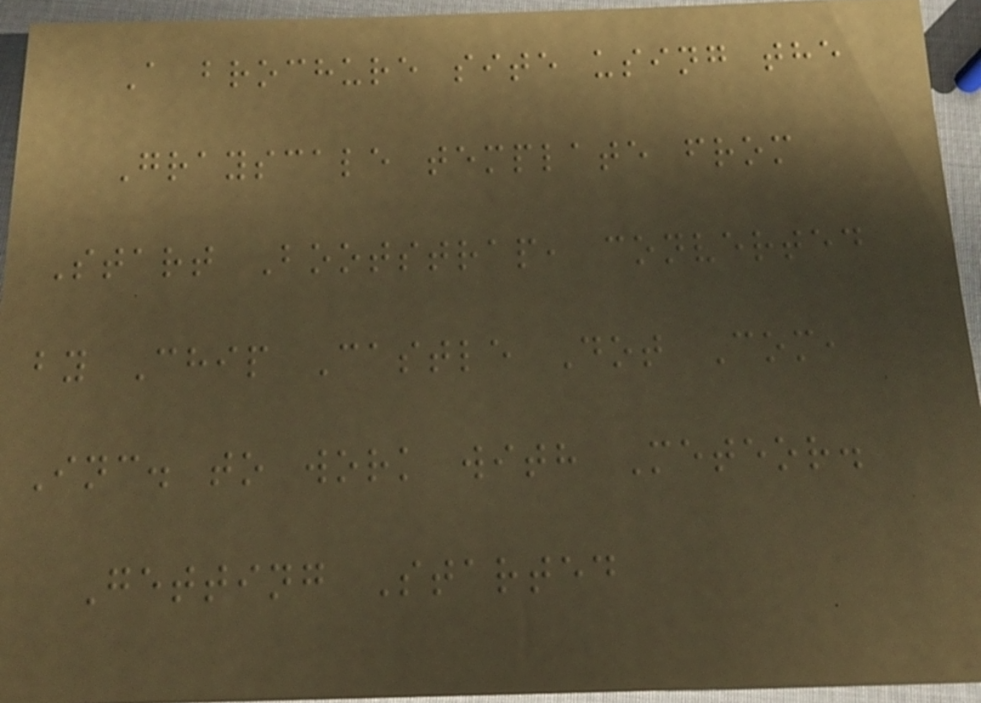A brochure site using the
Grayscale template from
Start Bootstrap, converted
by Chip Castle Dot Com,
Inc. to work with Meteor.
Getting Started
